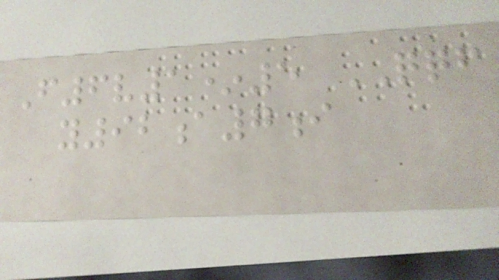F6v1*5 QQF
y92a7i
